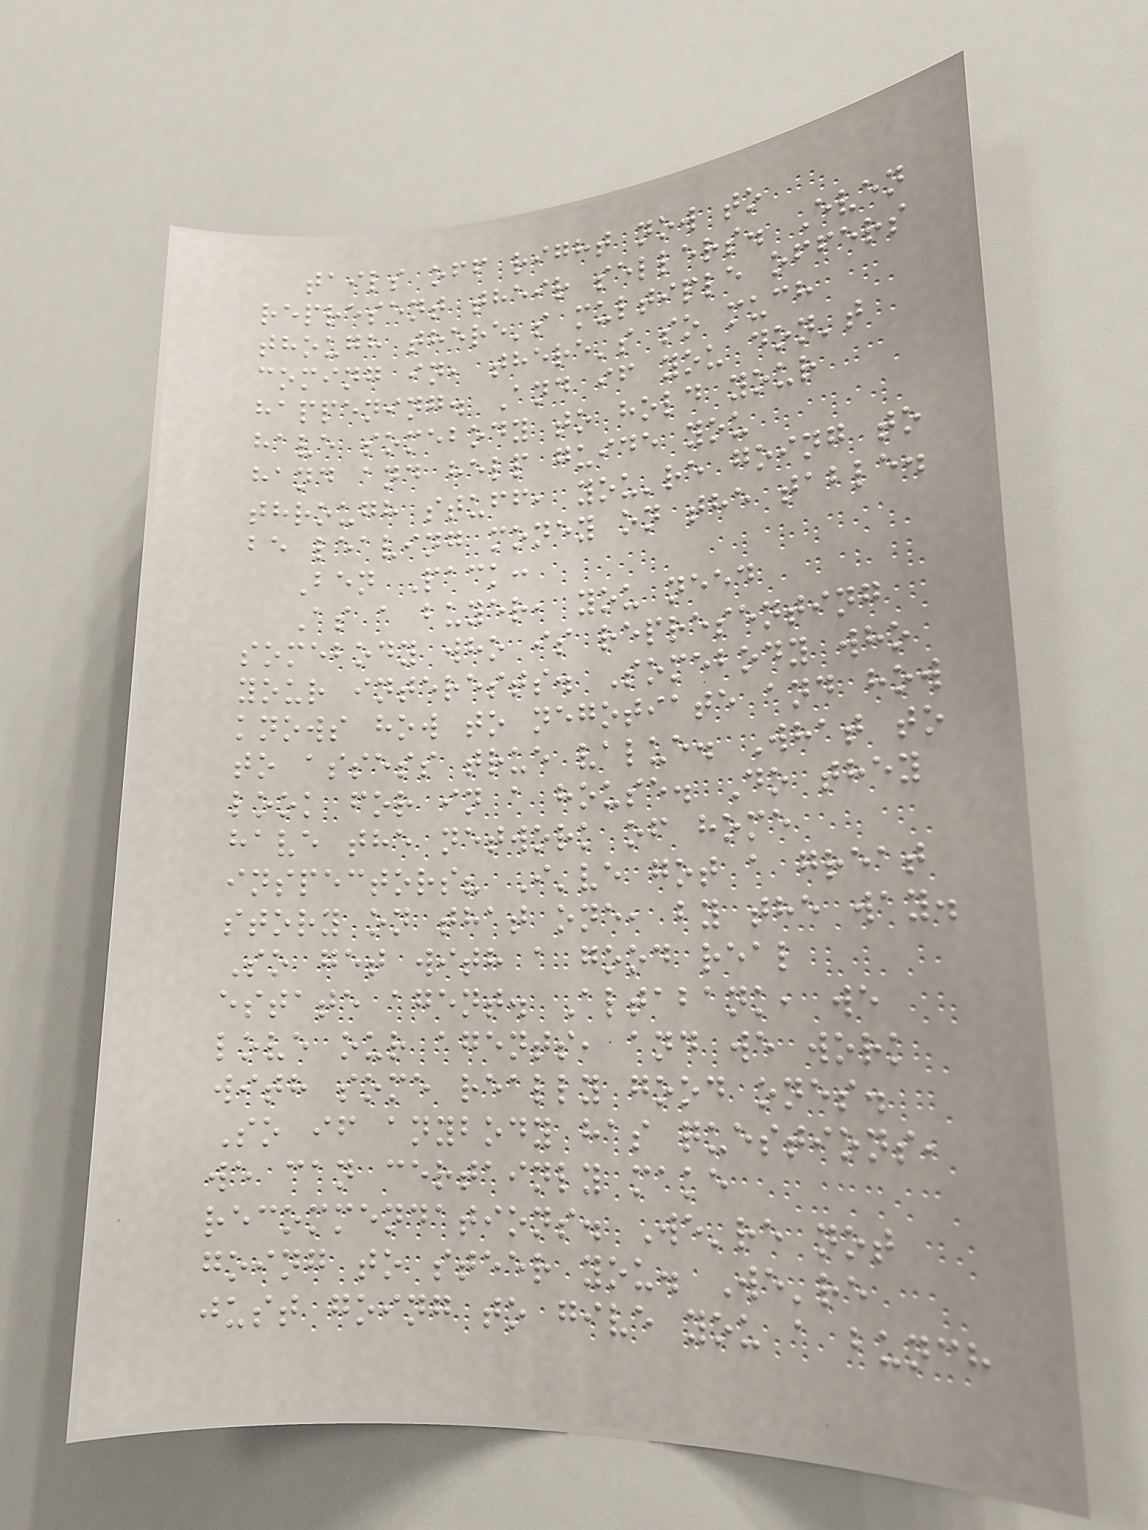tails off right now to
represent their sellers. Even
though there's multiple offers
coming in, there's so much
happening. And if you don't
have somebody to hold your
hand and help guide you
through stuff, you're going to
be leaving money on the table.
Ben Pack:
As a buyer, you need
somebody who is representing
your interests. Somebody who
knows how to negotiate and how
to assess true value. What to
look for in a house. Do they
have the network of home
inspectors? I've got a great
story on that one, by the way.
So get with a good real
estate agent. Altabank, we
love our agents, and we work
with some really good ones.
So if anybody has questions,
we can certainly make
recommendations. We're not
going to steer you. We're
just going to give you a bunch
